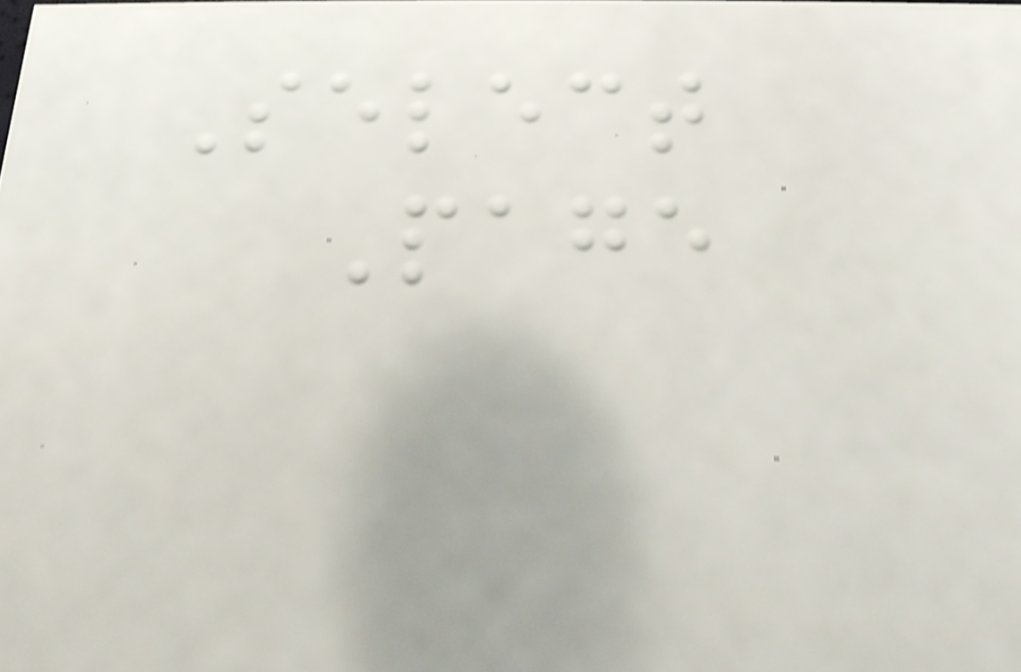Select
Page
